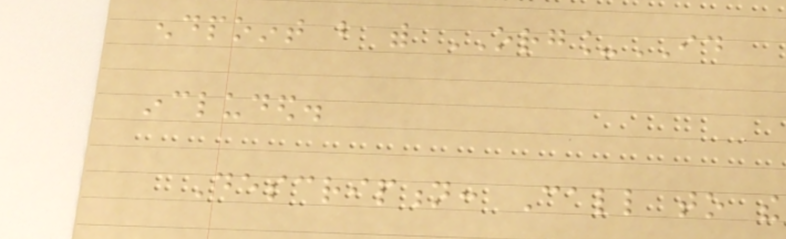endpoint but with ORG_ID
included.
Description: Call to the
